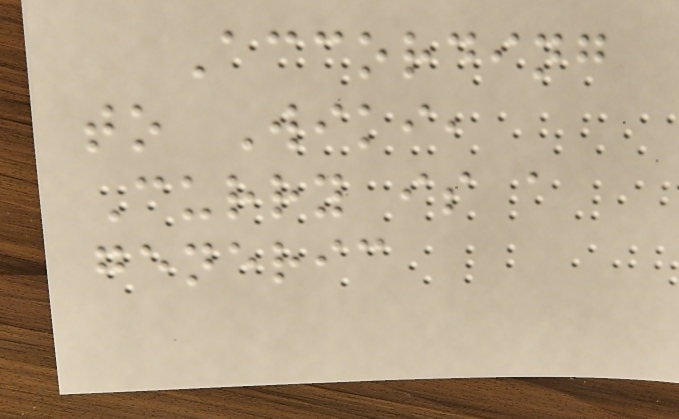According
to Wiki,
Curry is a
generic
